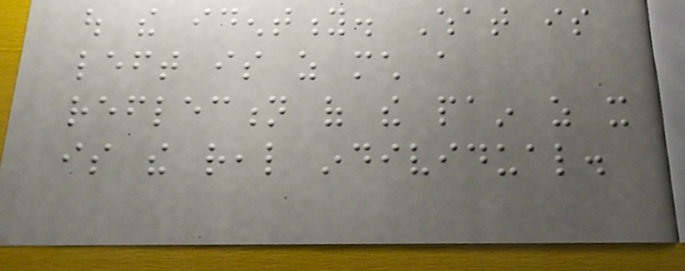out the identity. What is
left is as much a
reflection of the pain as it
is the real individual.
